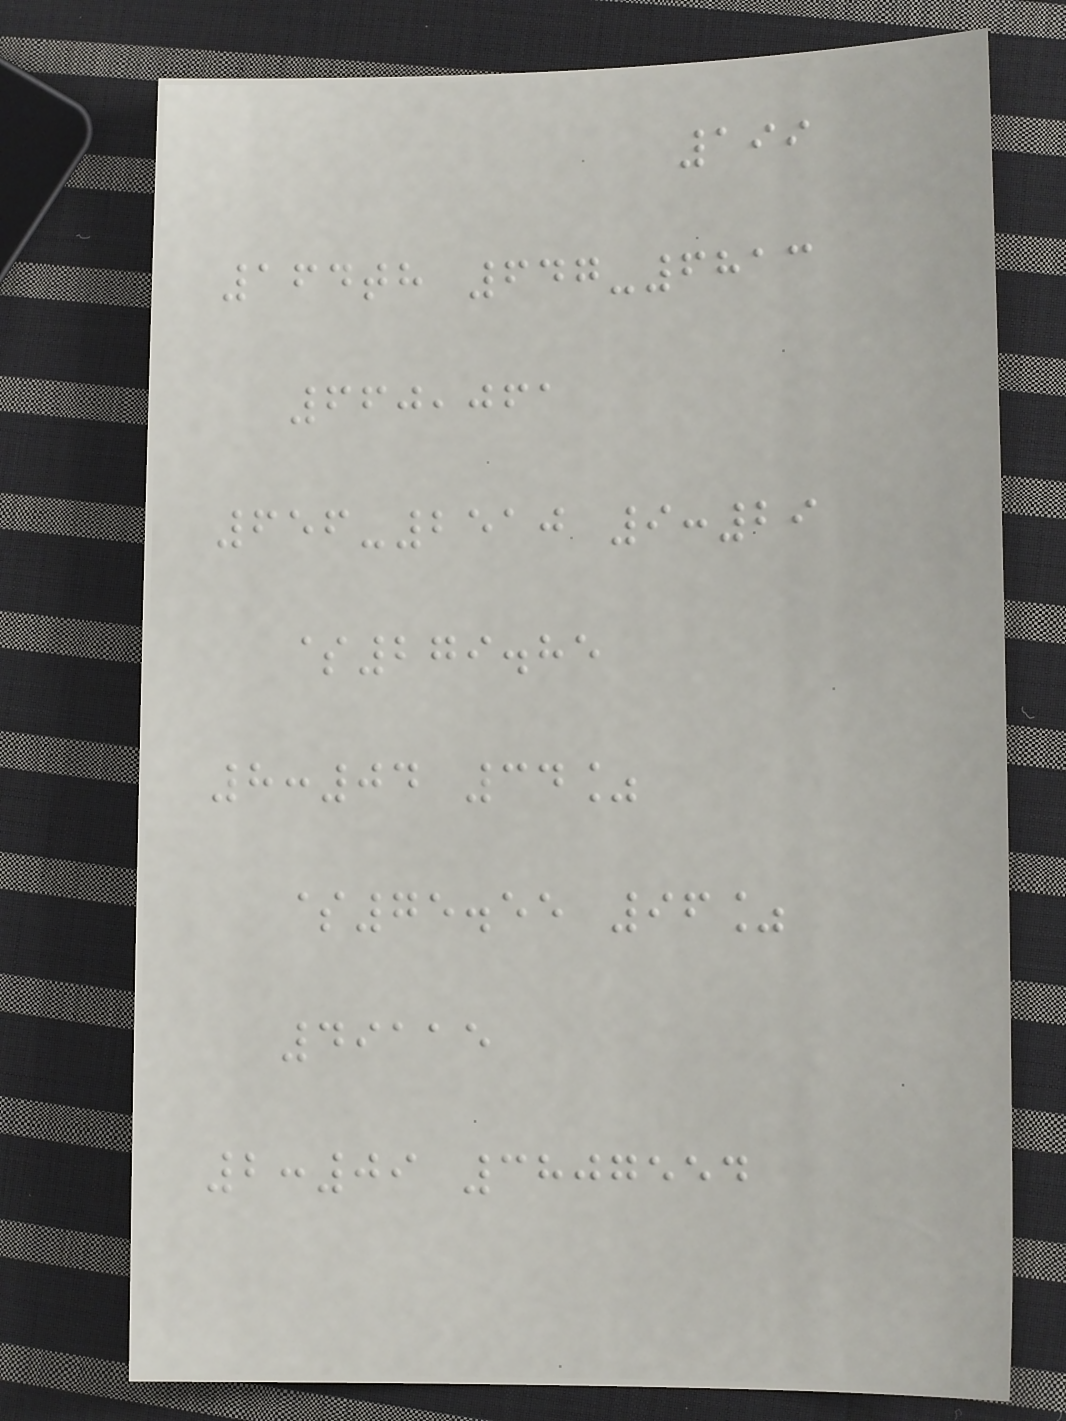199
164th 647-6813
660,061
656-2510 9:29
$279.85
8:04 34%
$75.55 96%
49115
2:09 3807554
